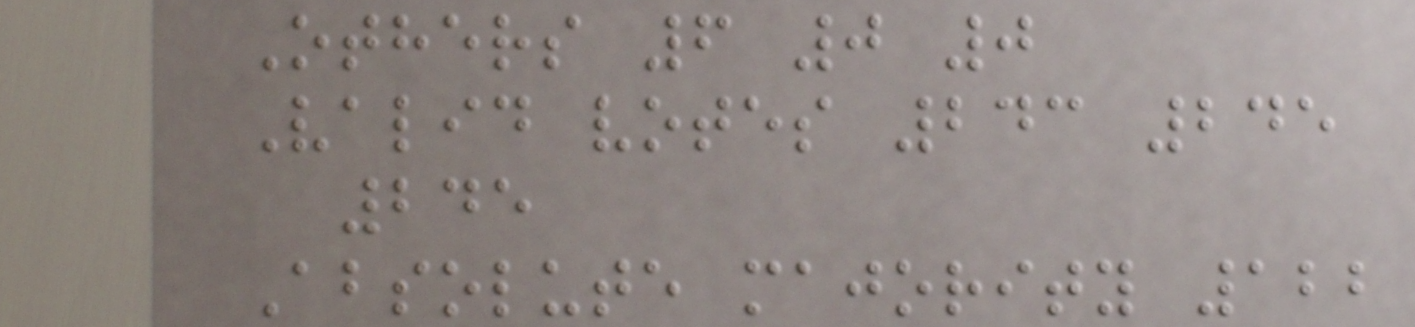Others 6 0 0
Valid votes 243 245
245
Absolute majority 122
